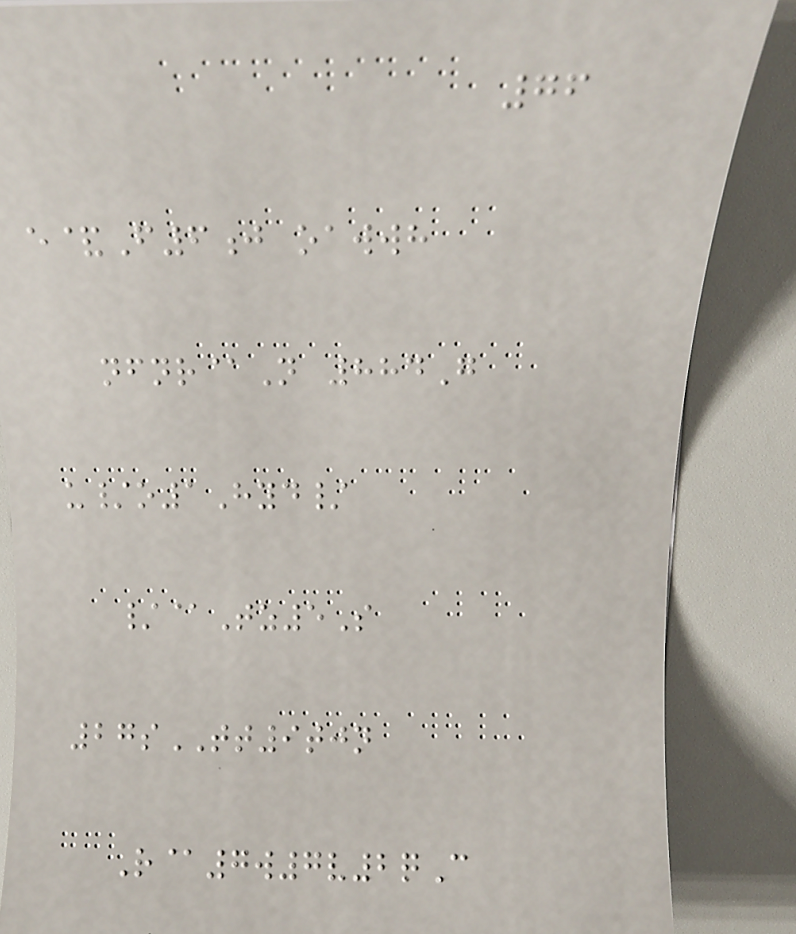76
e&F6j oawwh
nfnr@N 884G
u/o1Hyd/
/@Tz5S
27sTT9tjn
R@7w7v2qC
